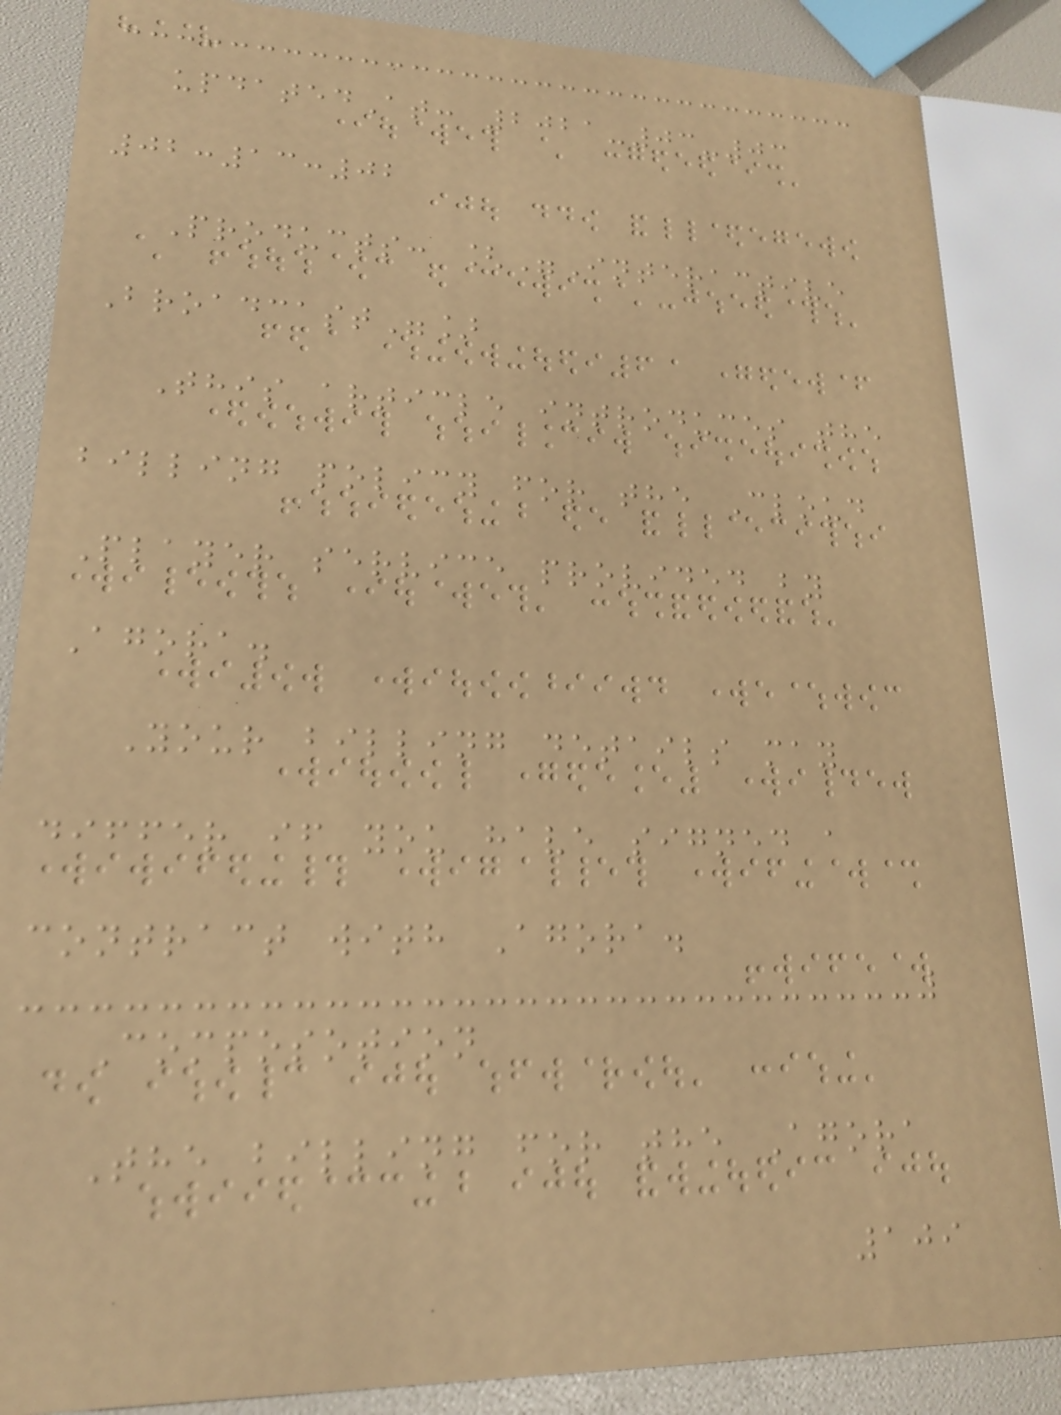updatedAt: 2021-03-03
02:13:02
Products: ["Interactive
Broadcast"]
This article introduces the
billing policy for the Cloud
Player service provided by
Agora.
Your billing details may
differ if you have signed a
contract with Agora.
Composotion
The billing for the Agora
109
